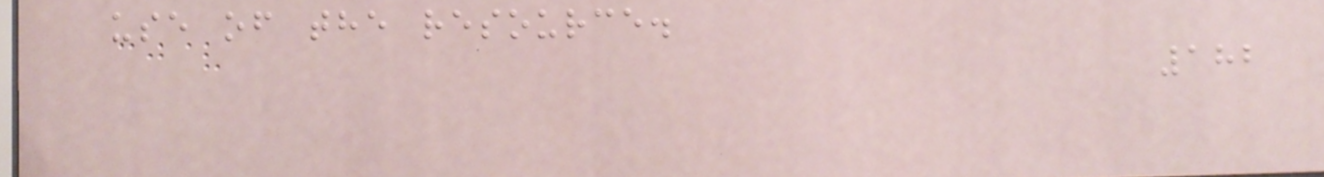use of the resource.
182
